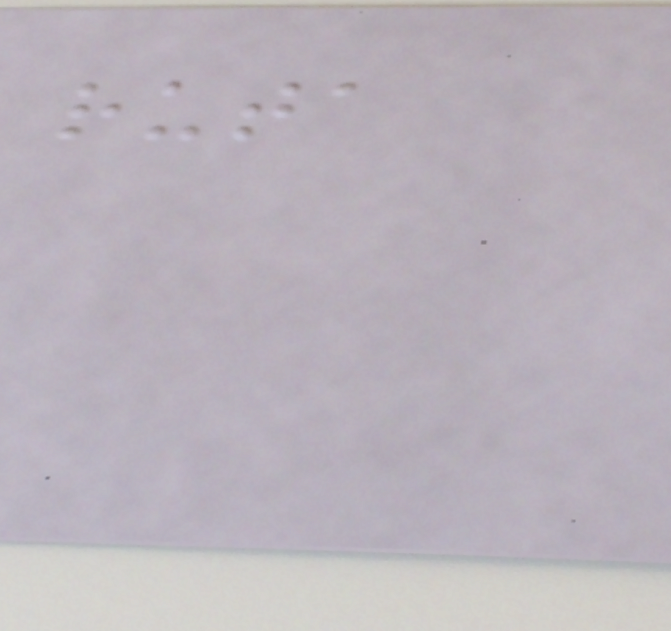ruta
